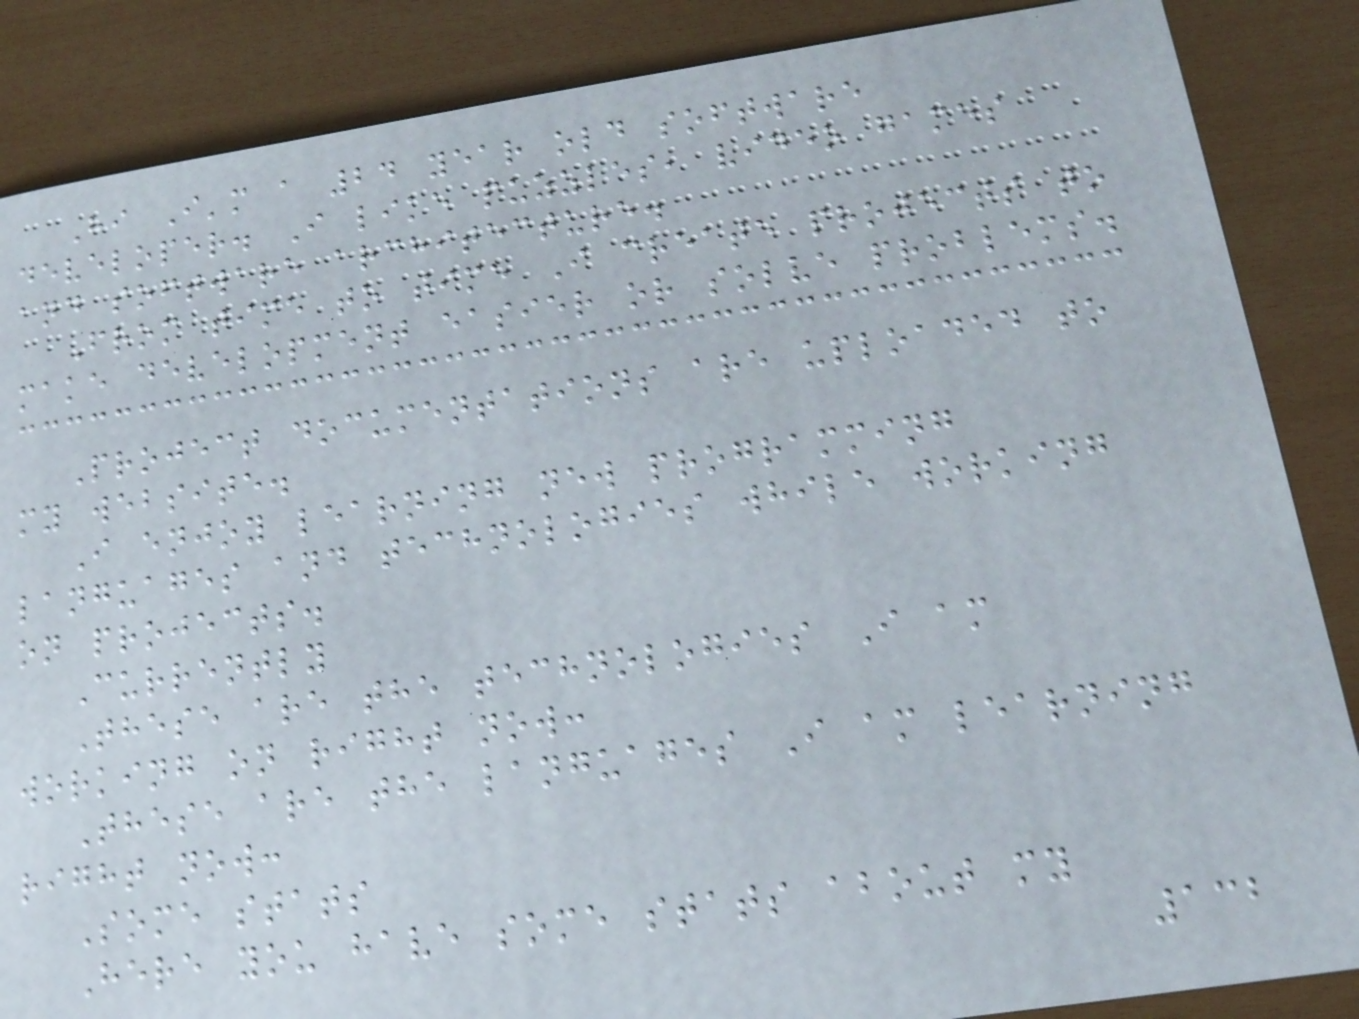Hi I'm a 24 year old software
developer. I like puzzles, video games
and software architecture.
From time to time I create projects to
make development easier or solve problems.
Project documentations are uploaded to
my website.
I enjoy learning new programming
languages and technologies while working
on projects.
Currently
These are the technologies I am
working on right now:
These are the languages I am learning
right now:
Some stats
Here you have some stats about my
132
